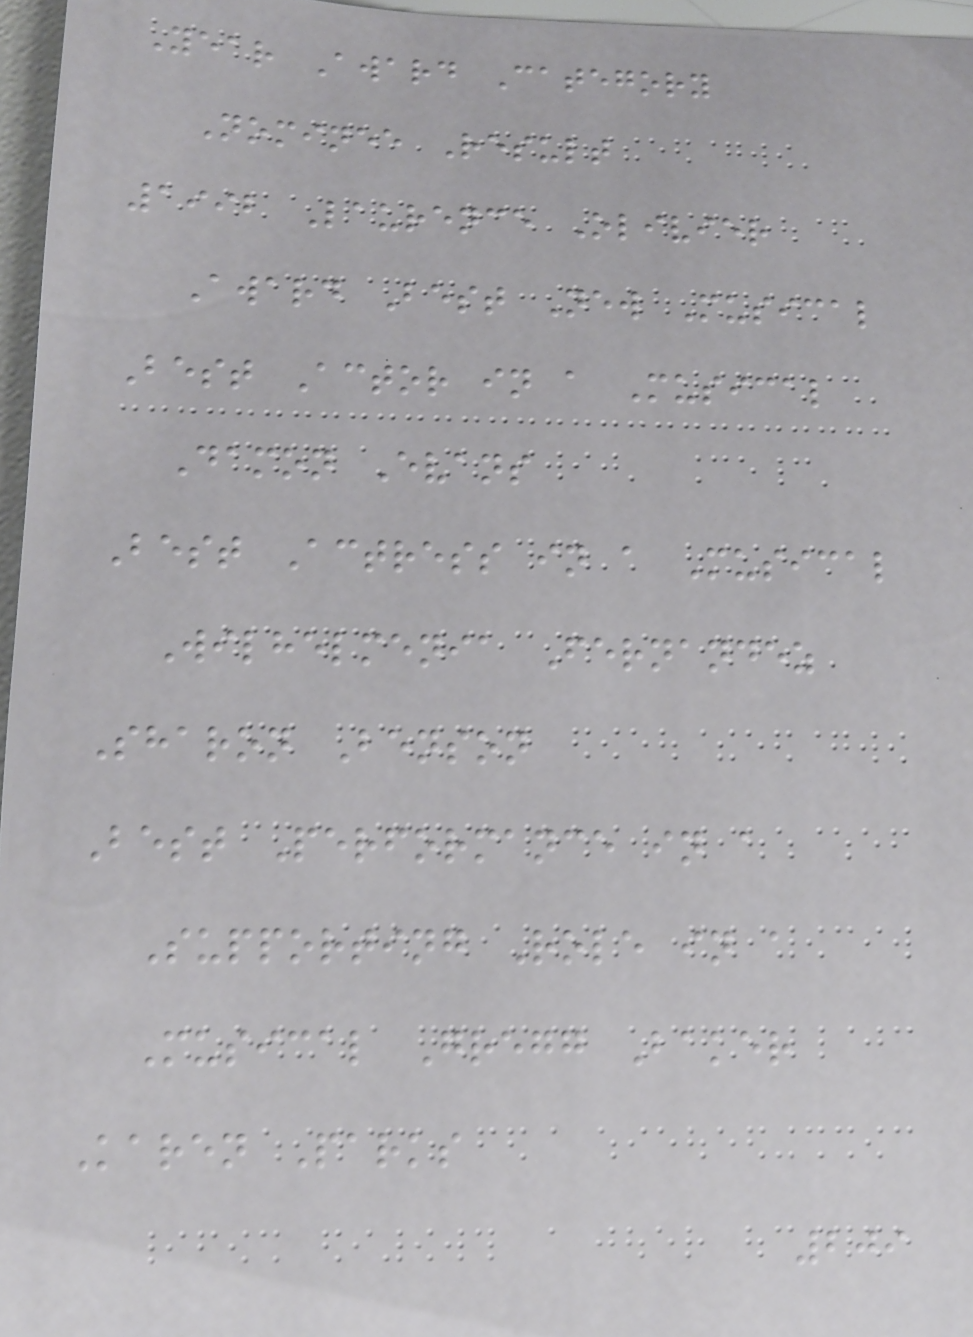Year Award Category
Nominee Result
1992 Laurence Olivier
Award Best New Musical
Best Actor in a Musical
Damon Evans
Best Actress in a Musical
Wilhelmenia Fernandez
Sharon Benson
Best Performance in a
Supporting Role in a
Musical Gregg Baker
Karen Parks
209
